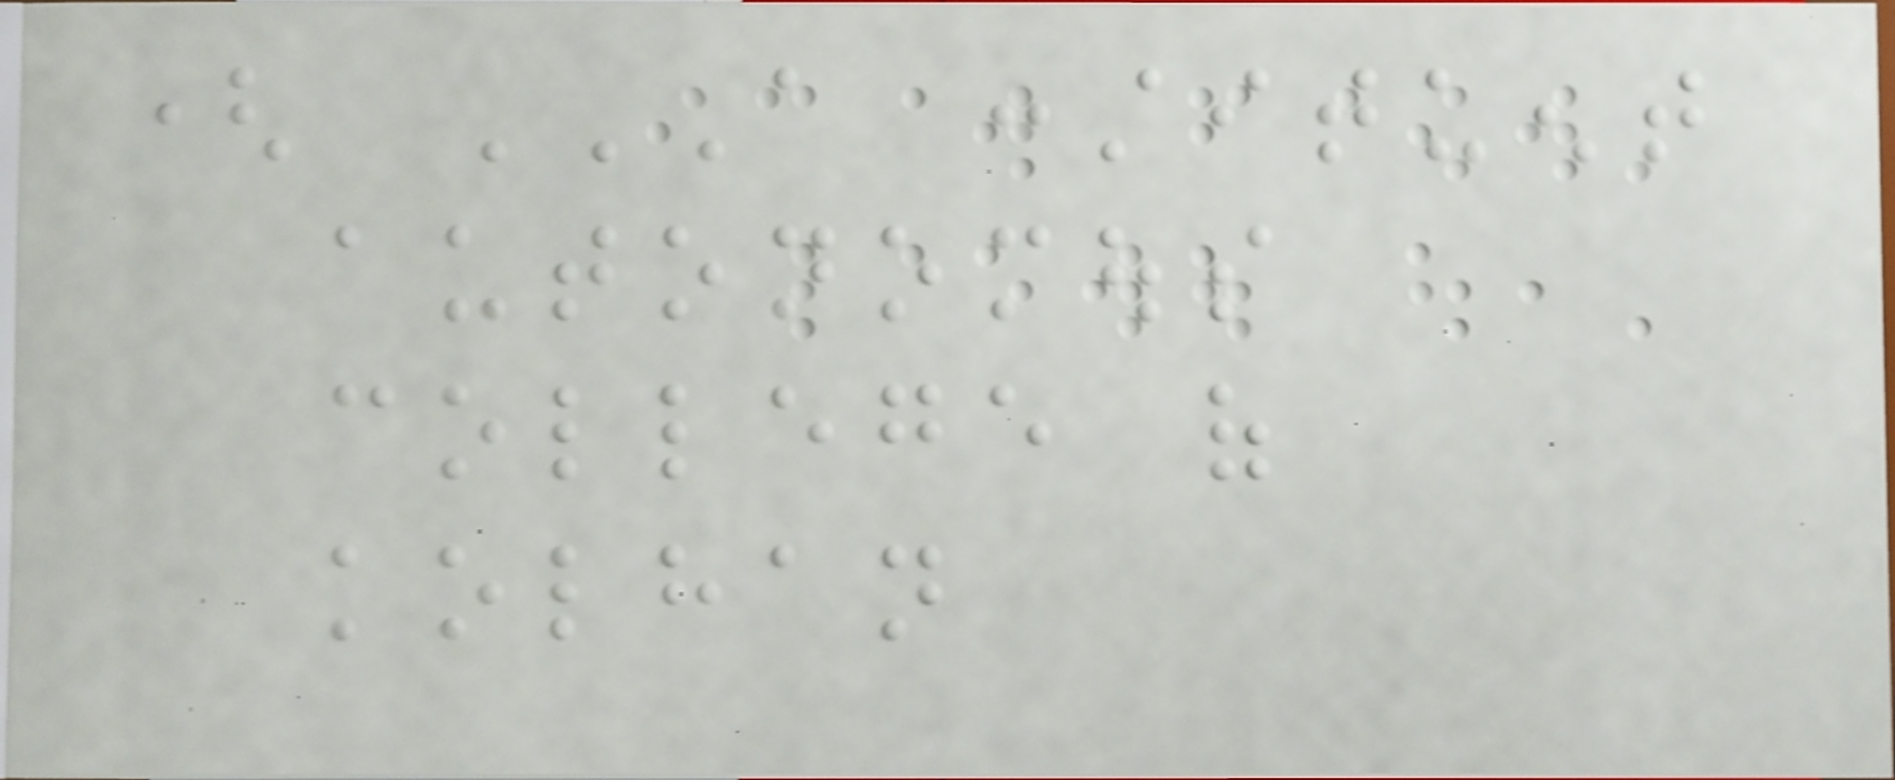( A CONSTITUENT
AUTONOMOUS
COLLEGE OF
KOLHAN
